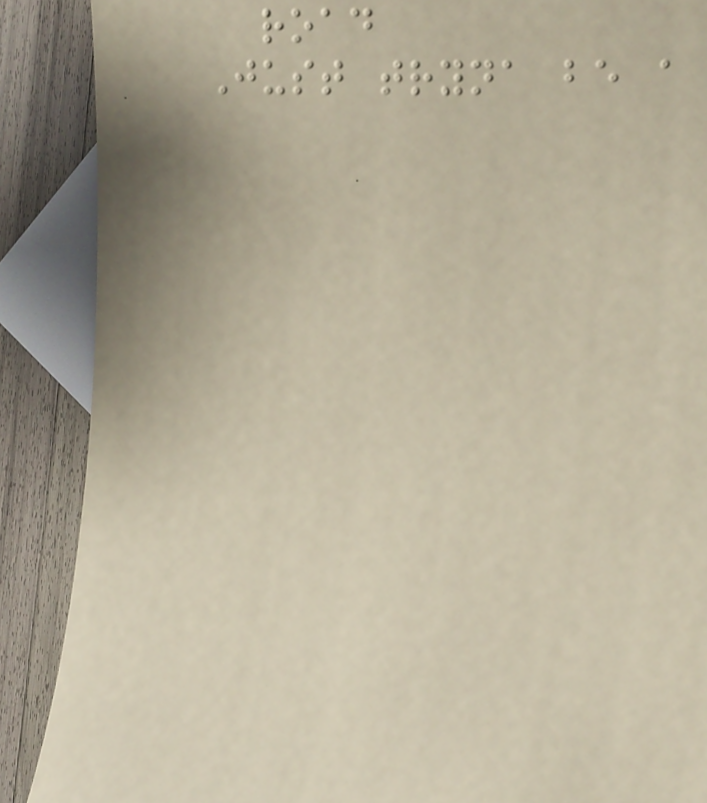road
Just tryna be a
